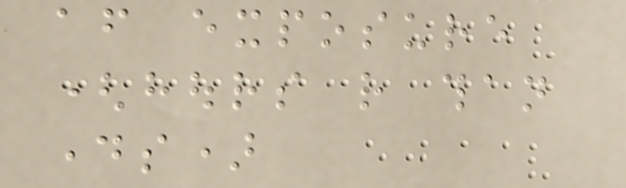after exposure
(hours rather than
days)
